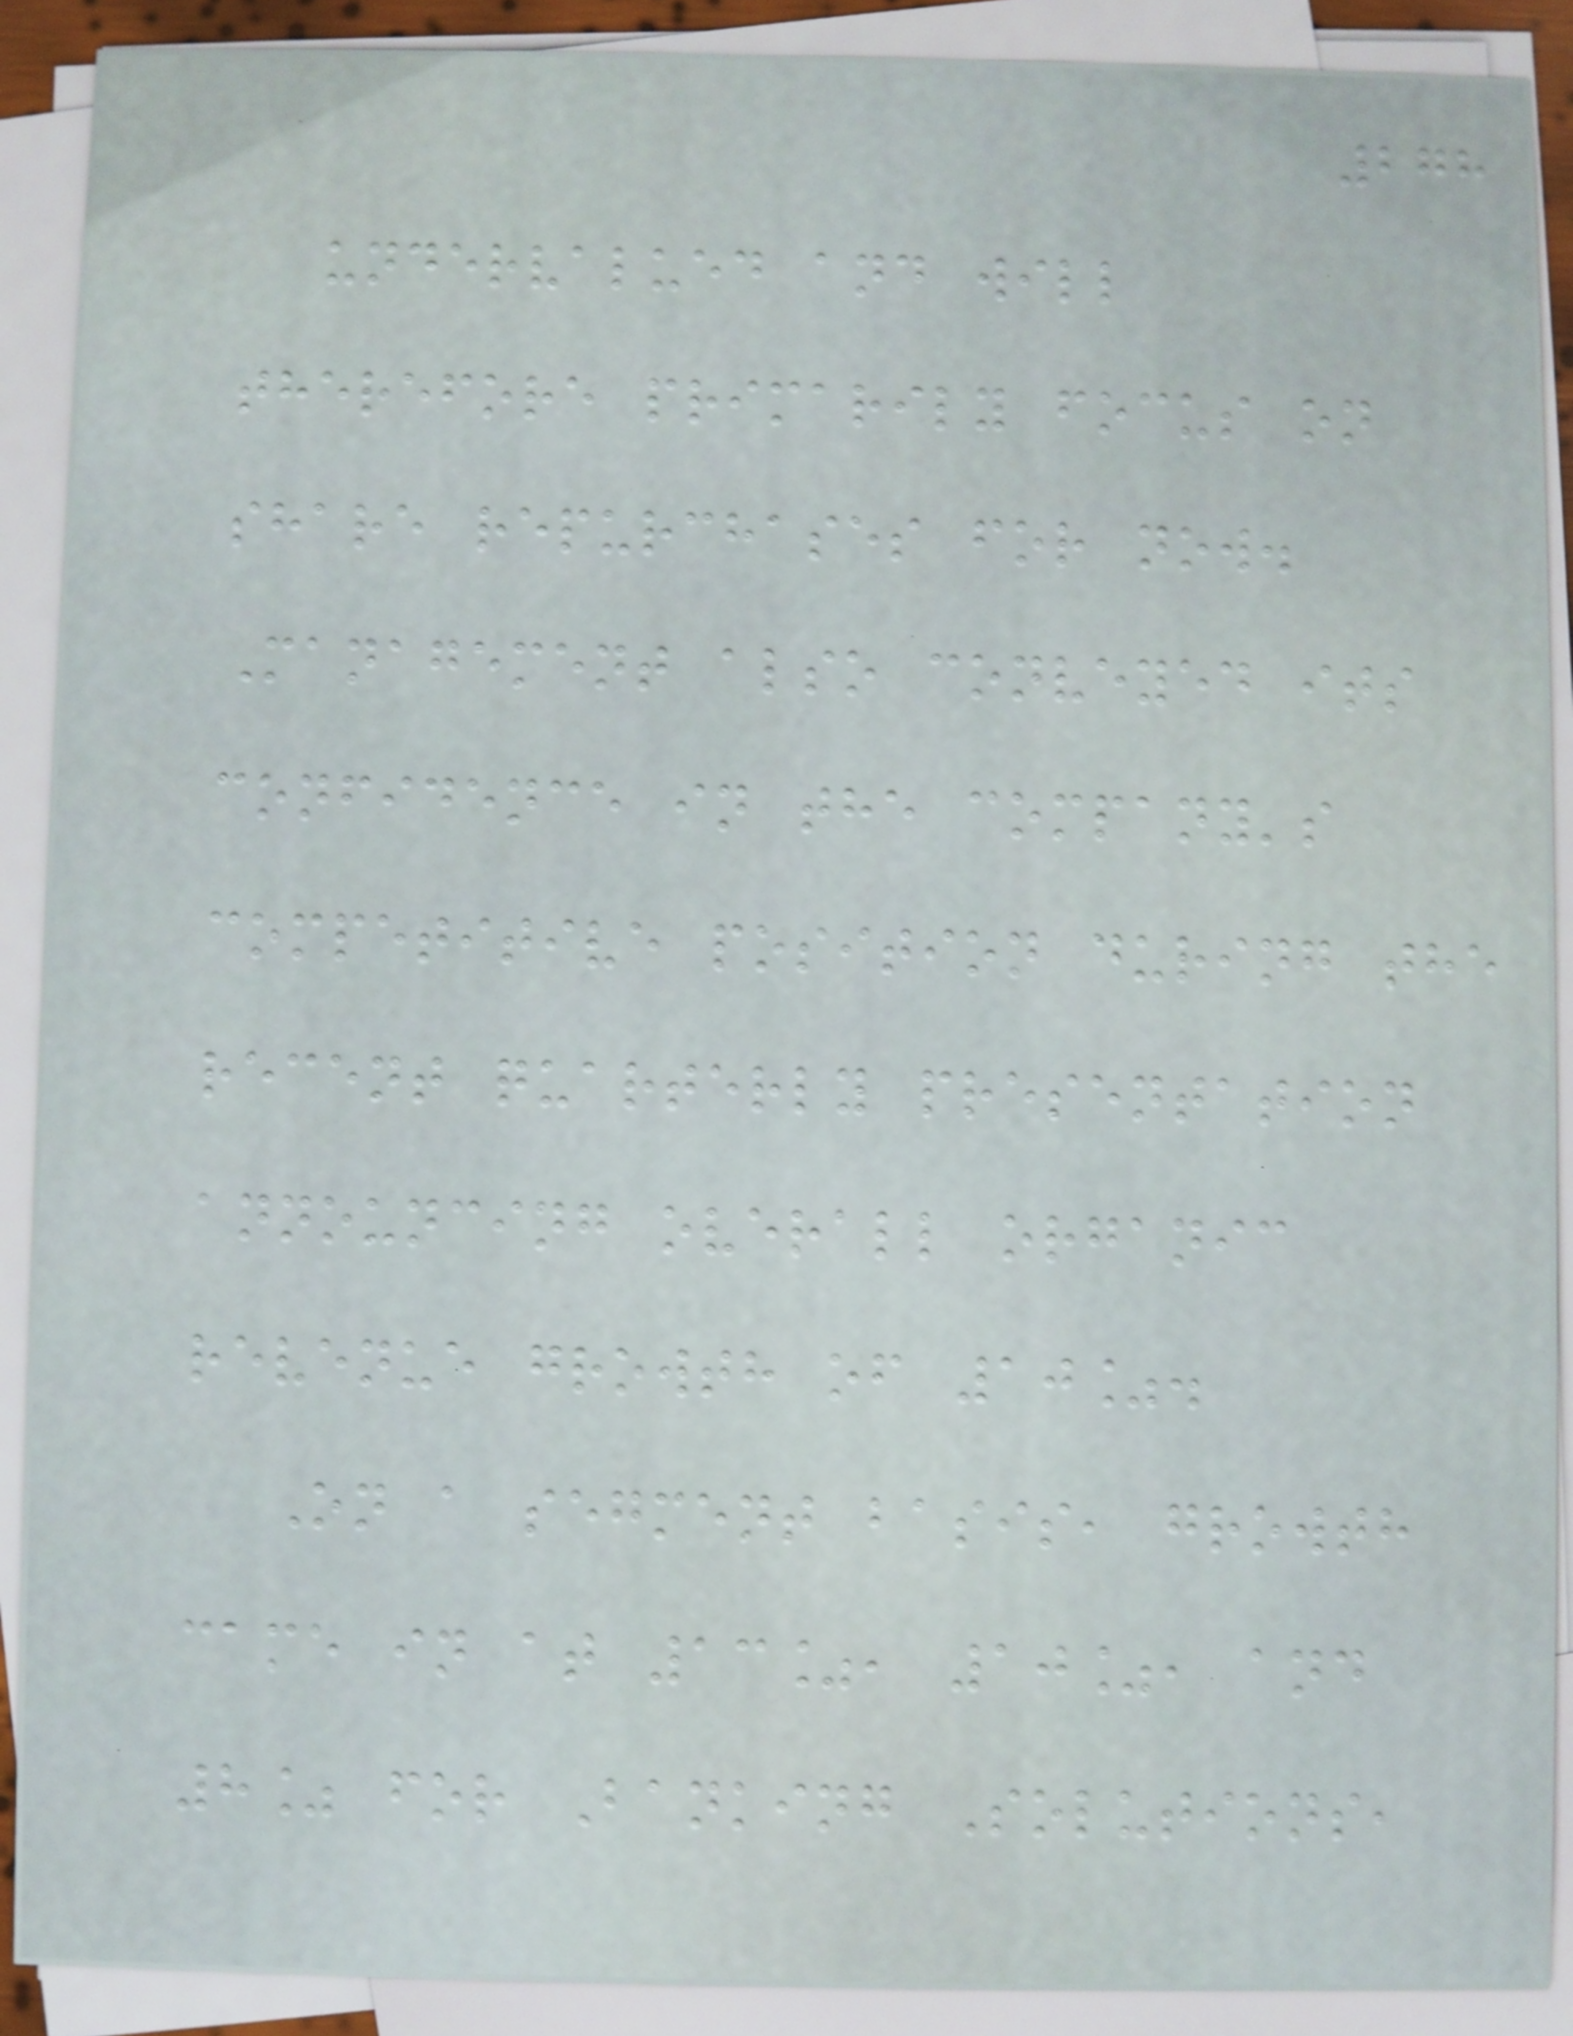278
undervalued and will
therefore primarily focus on
share repurchases for now.
Management also conveyed its
confidence in the company's
competitive position during the
recent quarterly presentation
announcing overall organic
revenue growth of 10%.
On a segment basis, growth
came in at 13%, 10%, and
8% for Banking Solutions,
